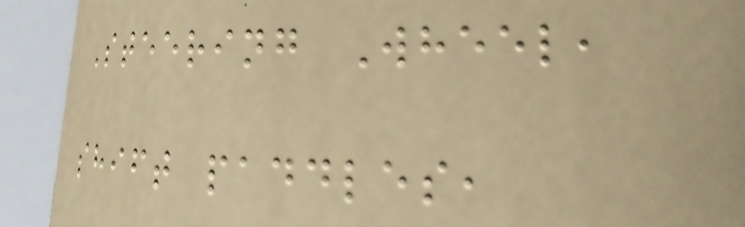Steering Wheel,
shift paddles,
